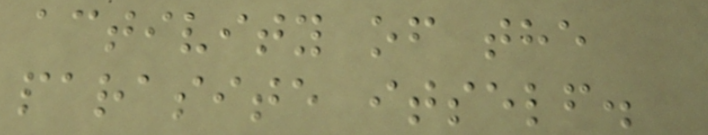activity of the
parasite itself.
